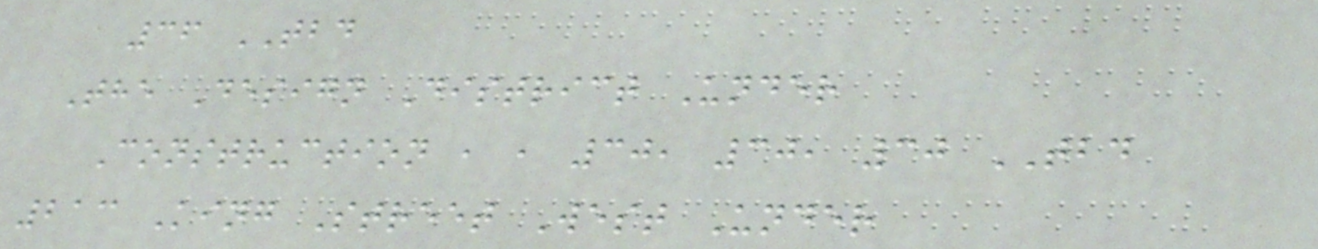36 TBD
The Design District Under
Construction , , 30, 30, 30 TBD
213 King Street West Under
